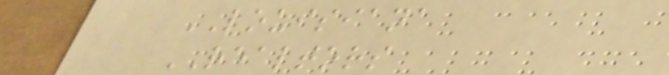LOUISIANA
REALTORS
